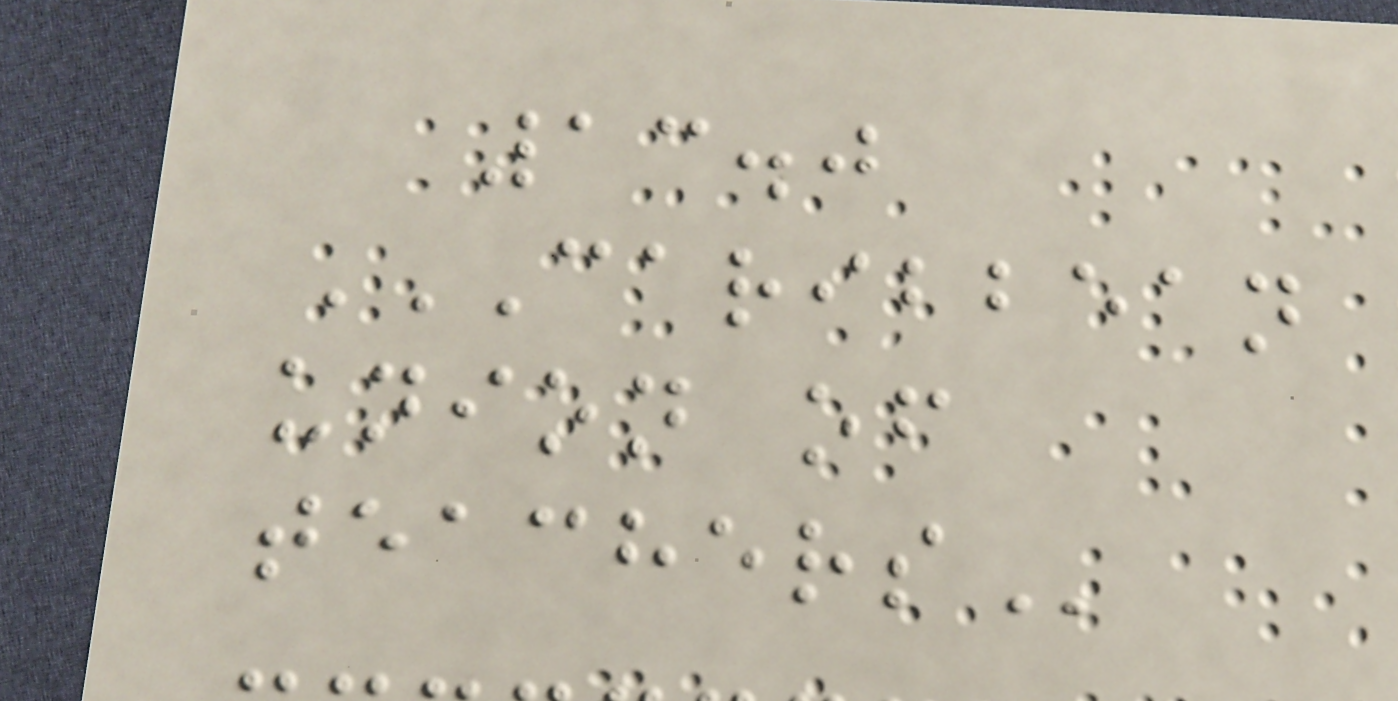13.0
CARIBBEAN
UNION OF
TEACHERS
